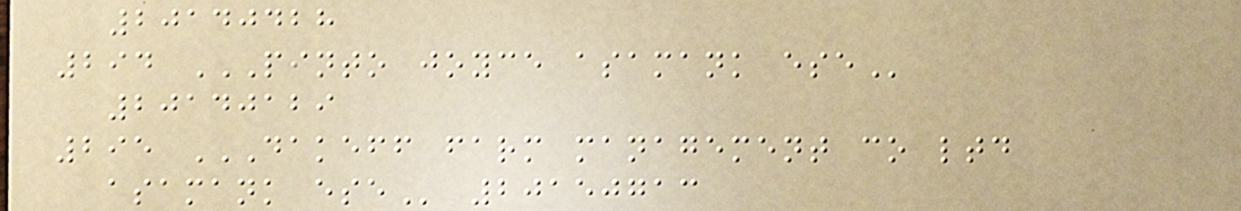20140428
294 PINTO JOYCE ASAMANK ESE
20140129
295 DAKEFF FARM MANAGEMENT CO LTD
ASAMANK ESE 20150713
